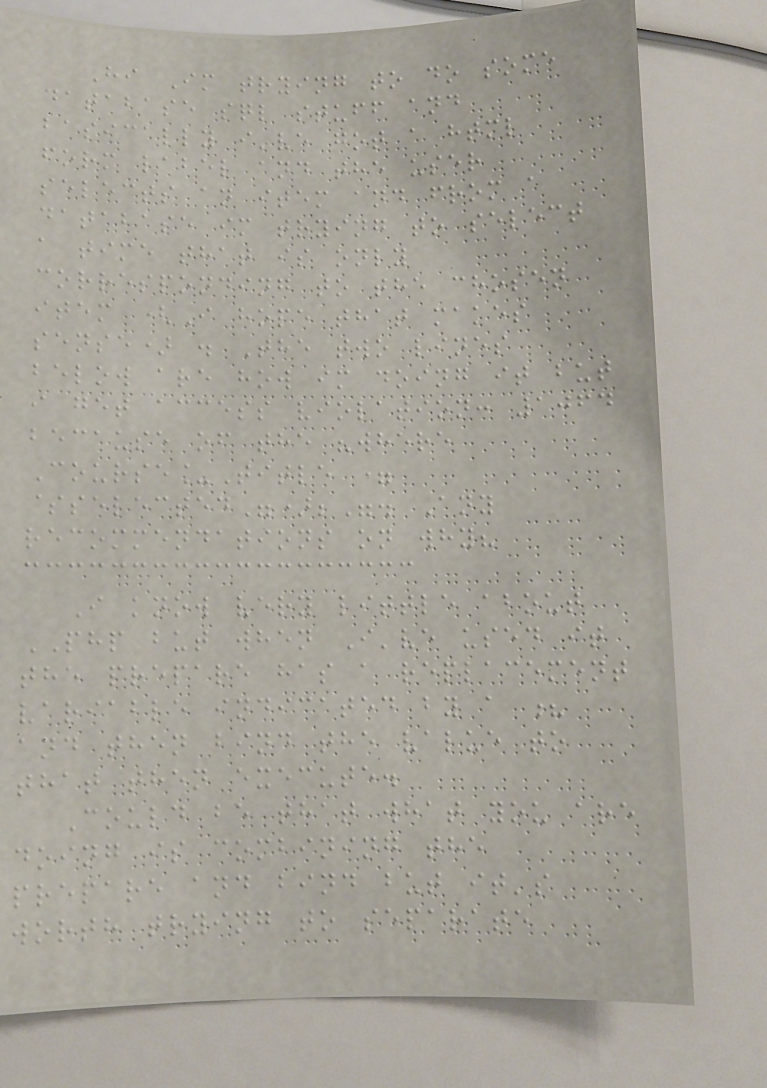Hi Im trying to do some
database sql stuff and
basically i've got a html
form label and the user
selects an item and from a
database im trying to select
a time that is only
corresponding to the chosen
item (I hope that makes
sense) . The two lines
below are how im doing it but
i get access violation: 1064
because of the "where
Course_Title =
$selected");". Any
recommendations on why?
I know very little about
PHP but when I've used it
the prepare has a replacement
variable indicated by a ?
and then bind the value to
that then execute.
Could be that what you are
doing is combining the
prepare and bind but it's
worth trying to separate
